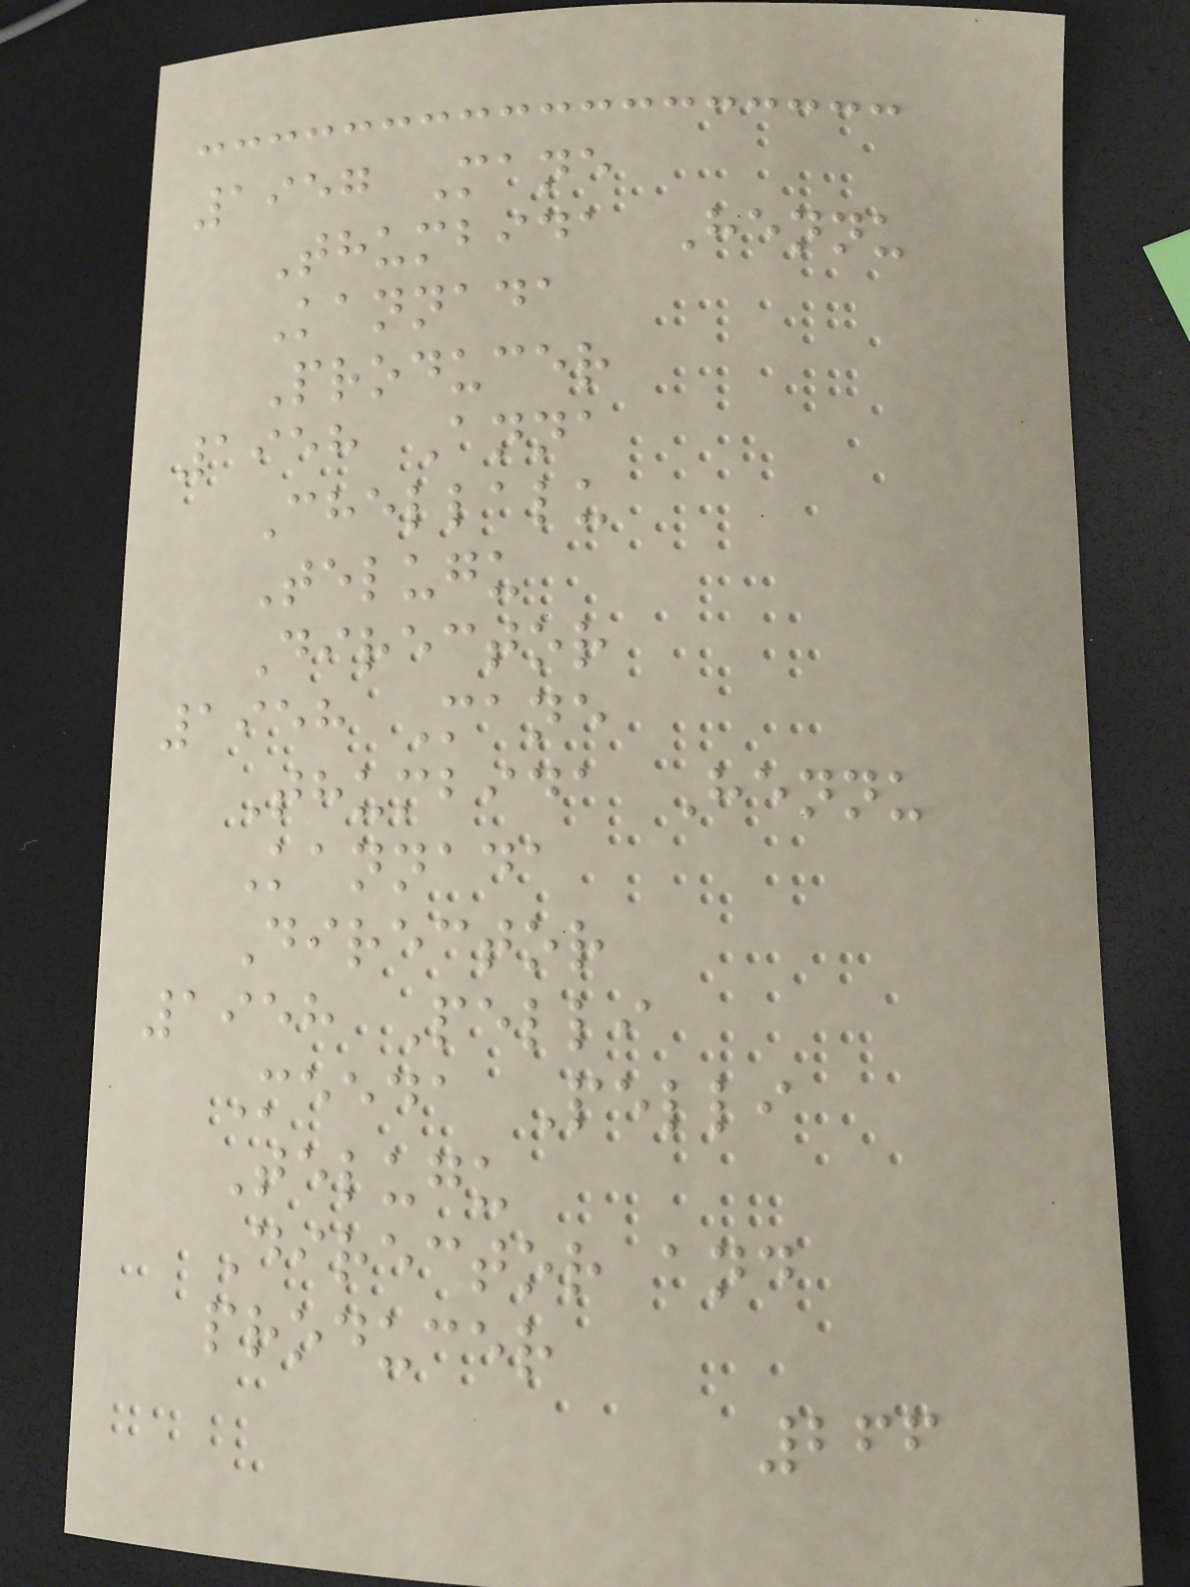1957 Mane
Thumbida Hennu
Kannada
Producer
1958 Anna
Chellalu
Telugu
Director
1958 Mane
Thumbida Hennu
Kannada
Director
1958 Pelli
Meeda Pelli
Telugu
Director and
producer
266
